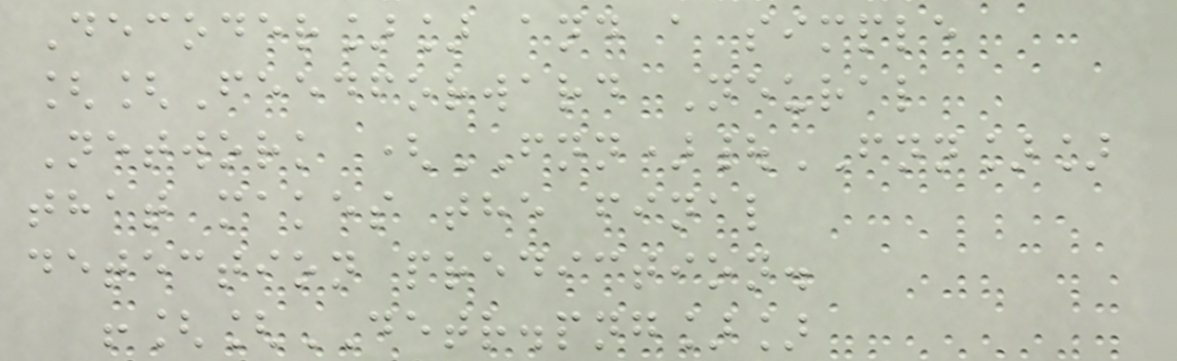Decoder]] and a simple
[[Feedforward Neural
Network (FNN)|FNN]]
that makes the final
detection prediction.
![[DETR.png]]
